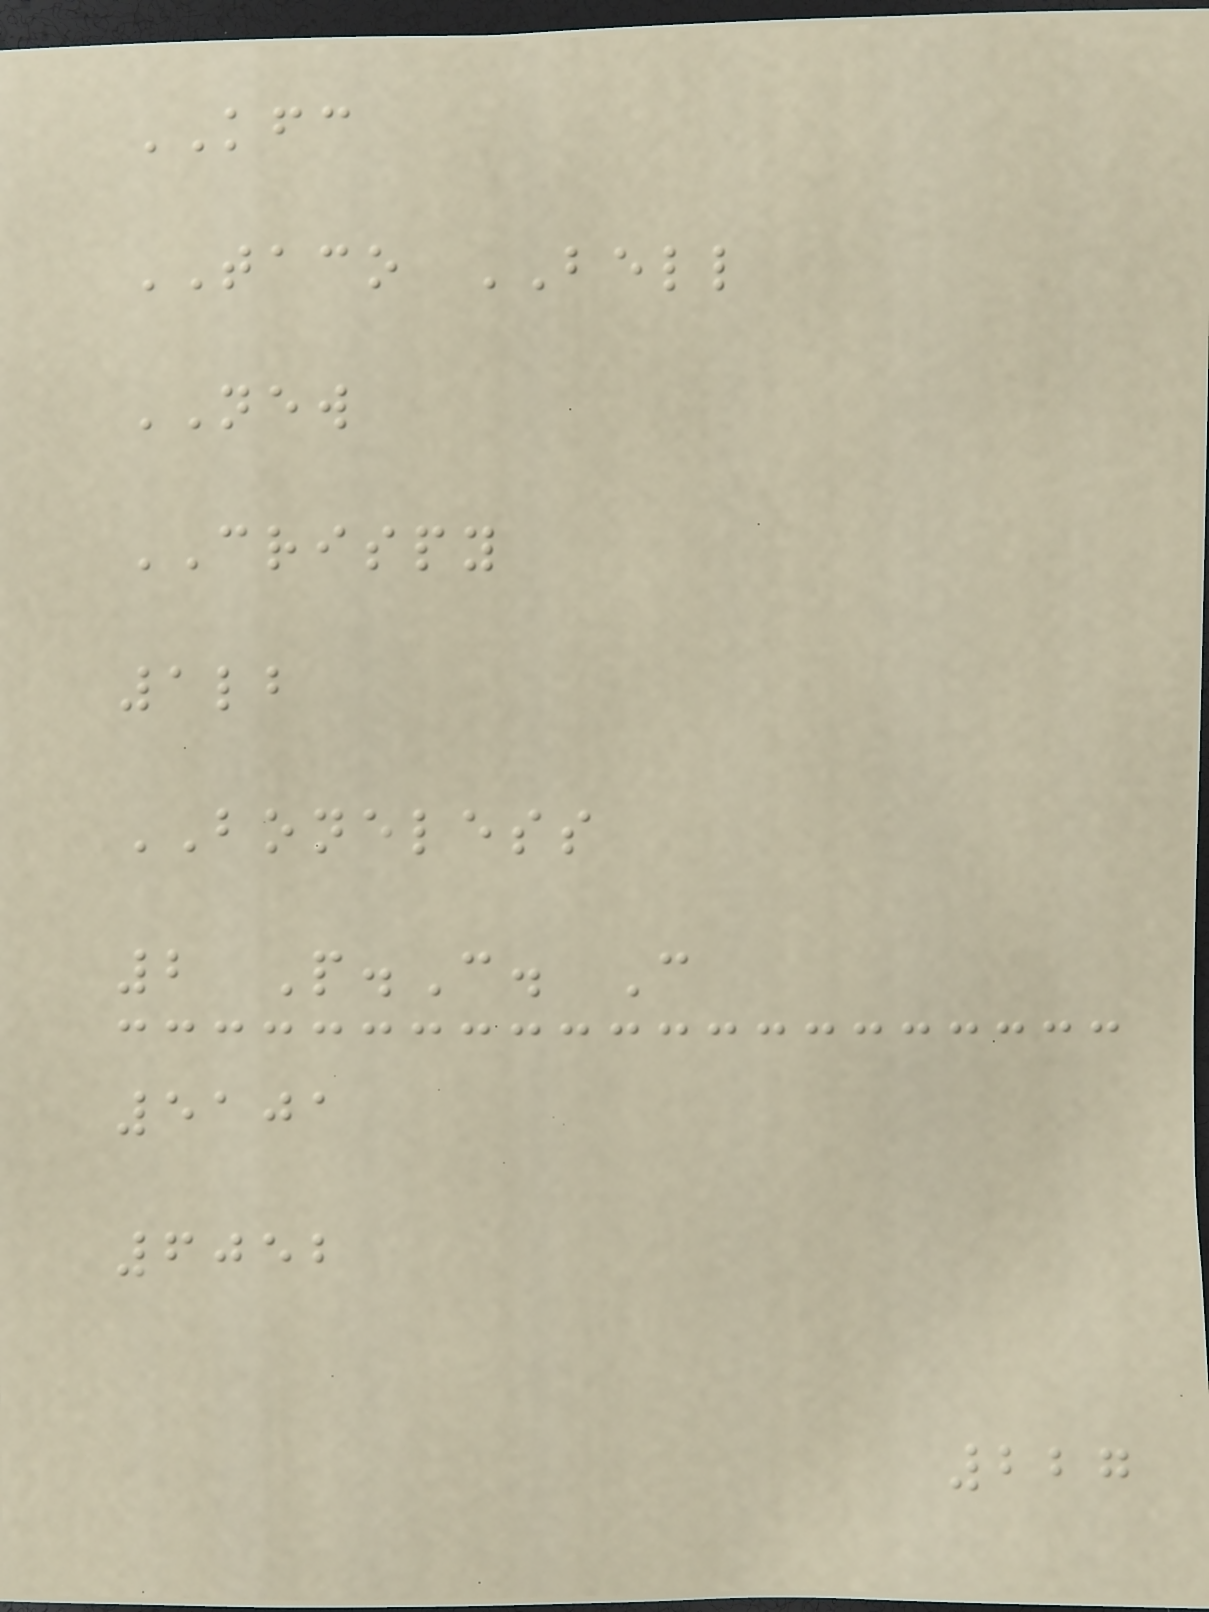KFC
TACO BELL
NEW
CRISPY
1lb
BONELESS
2 P.C. C
5101
6052
227
